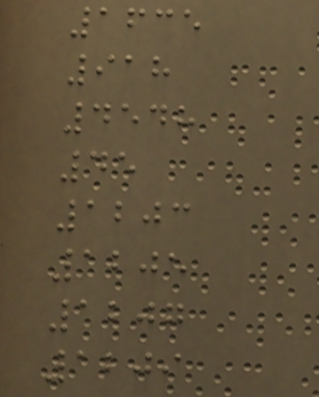1635
918
4548
45
1203
1205
1207
1209
